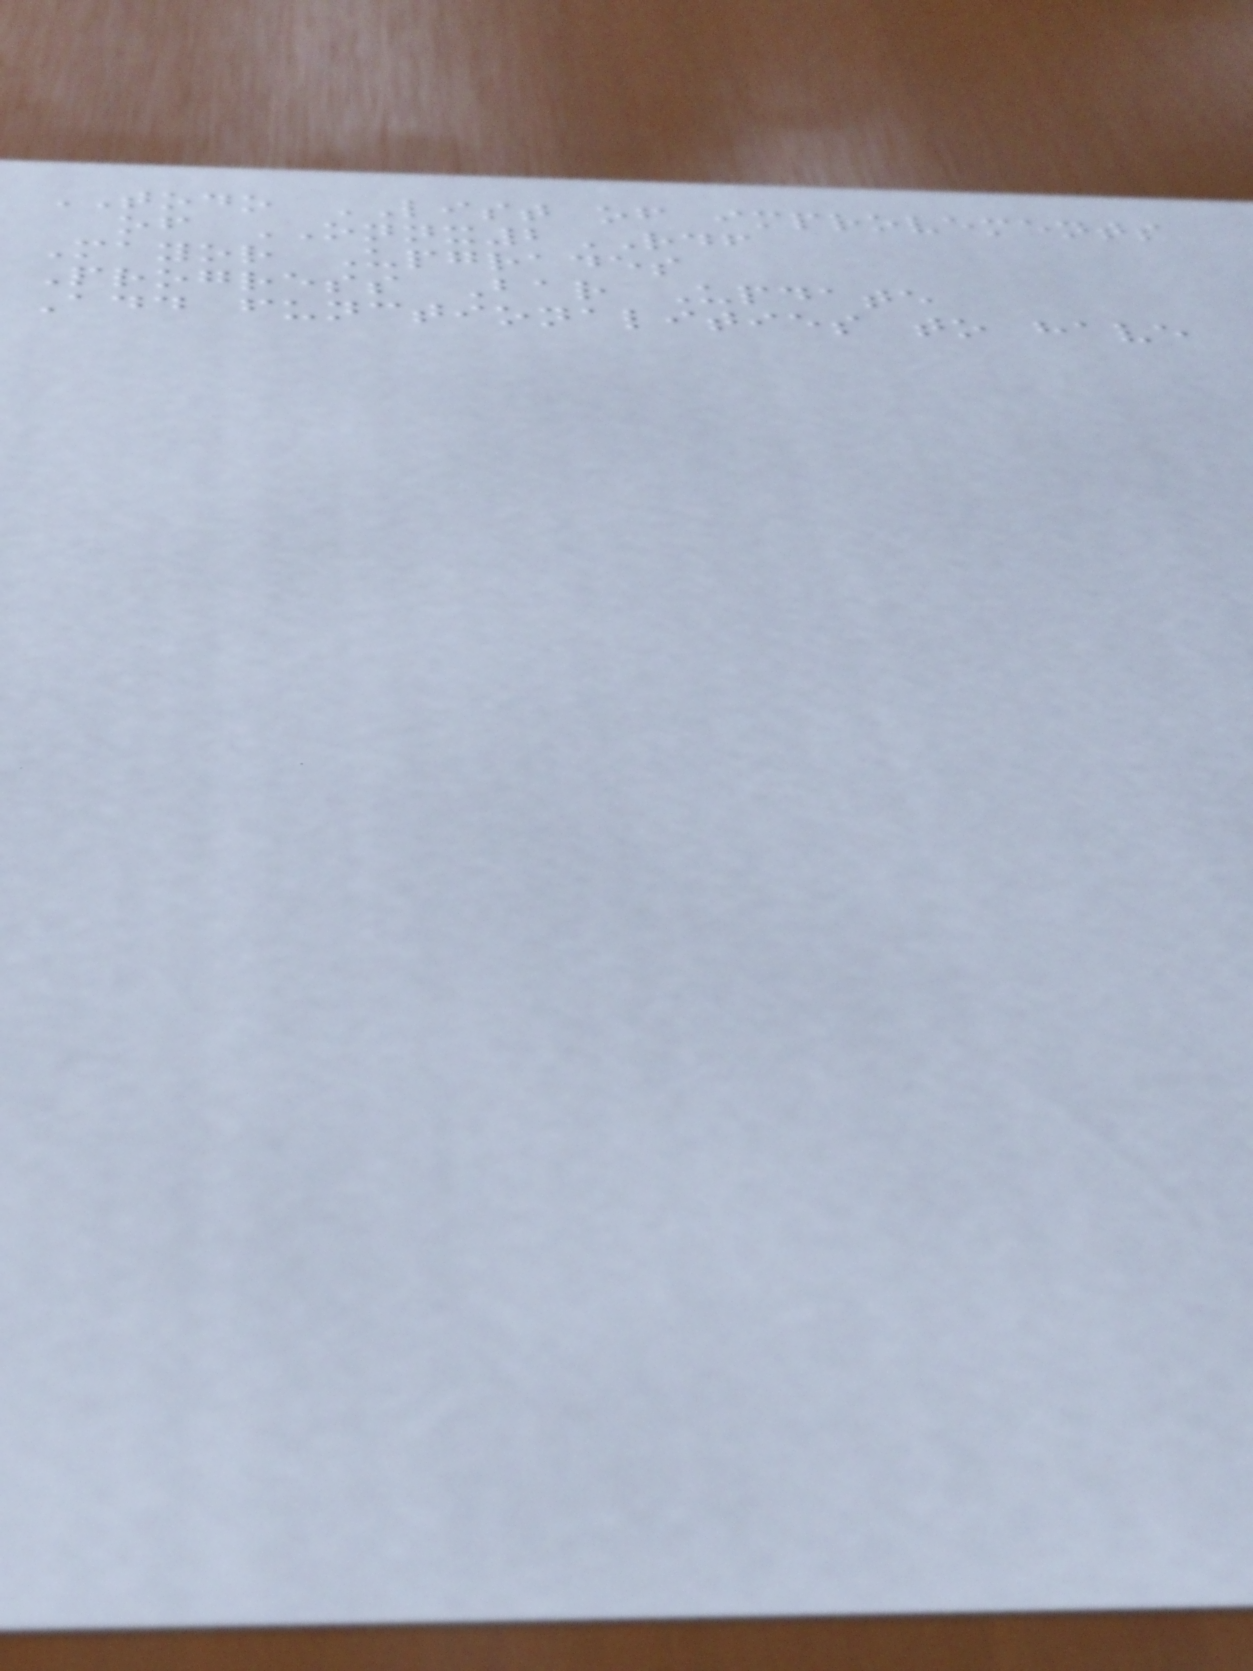TODO LIST of improvements
of ONNX2RDF
Mayor Upgrades
Progress Bar Update
Add functionalities to have
